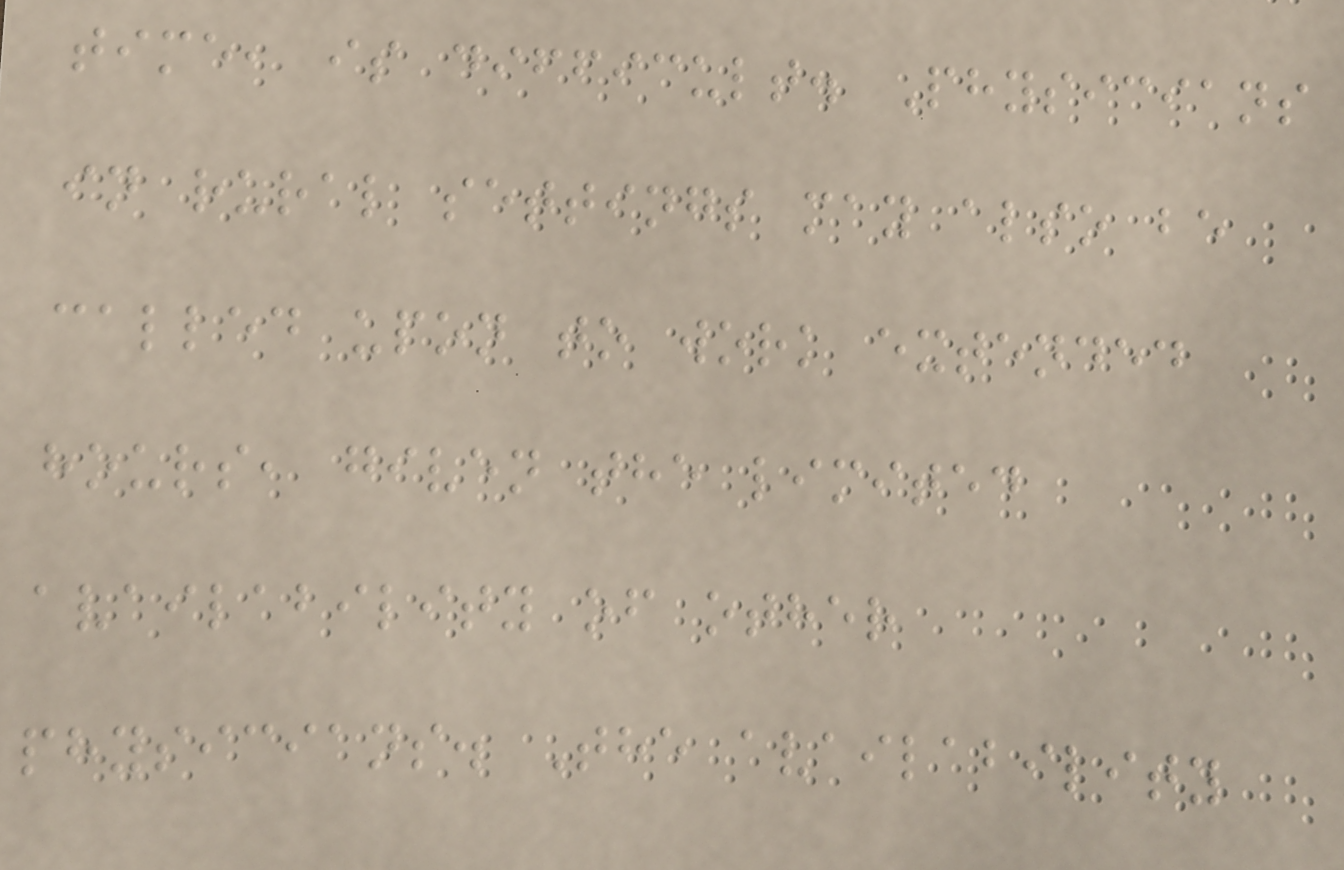time, is difficult. Physicians
in rural settings may also be
called upon to work extended
hours, given the limited
availability of other
physicians. The availability
